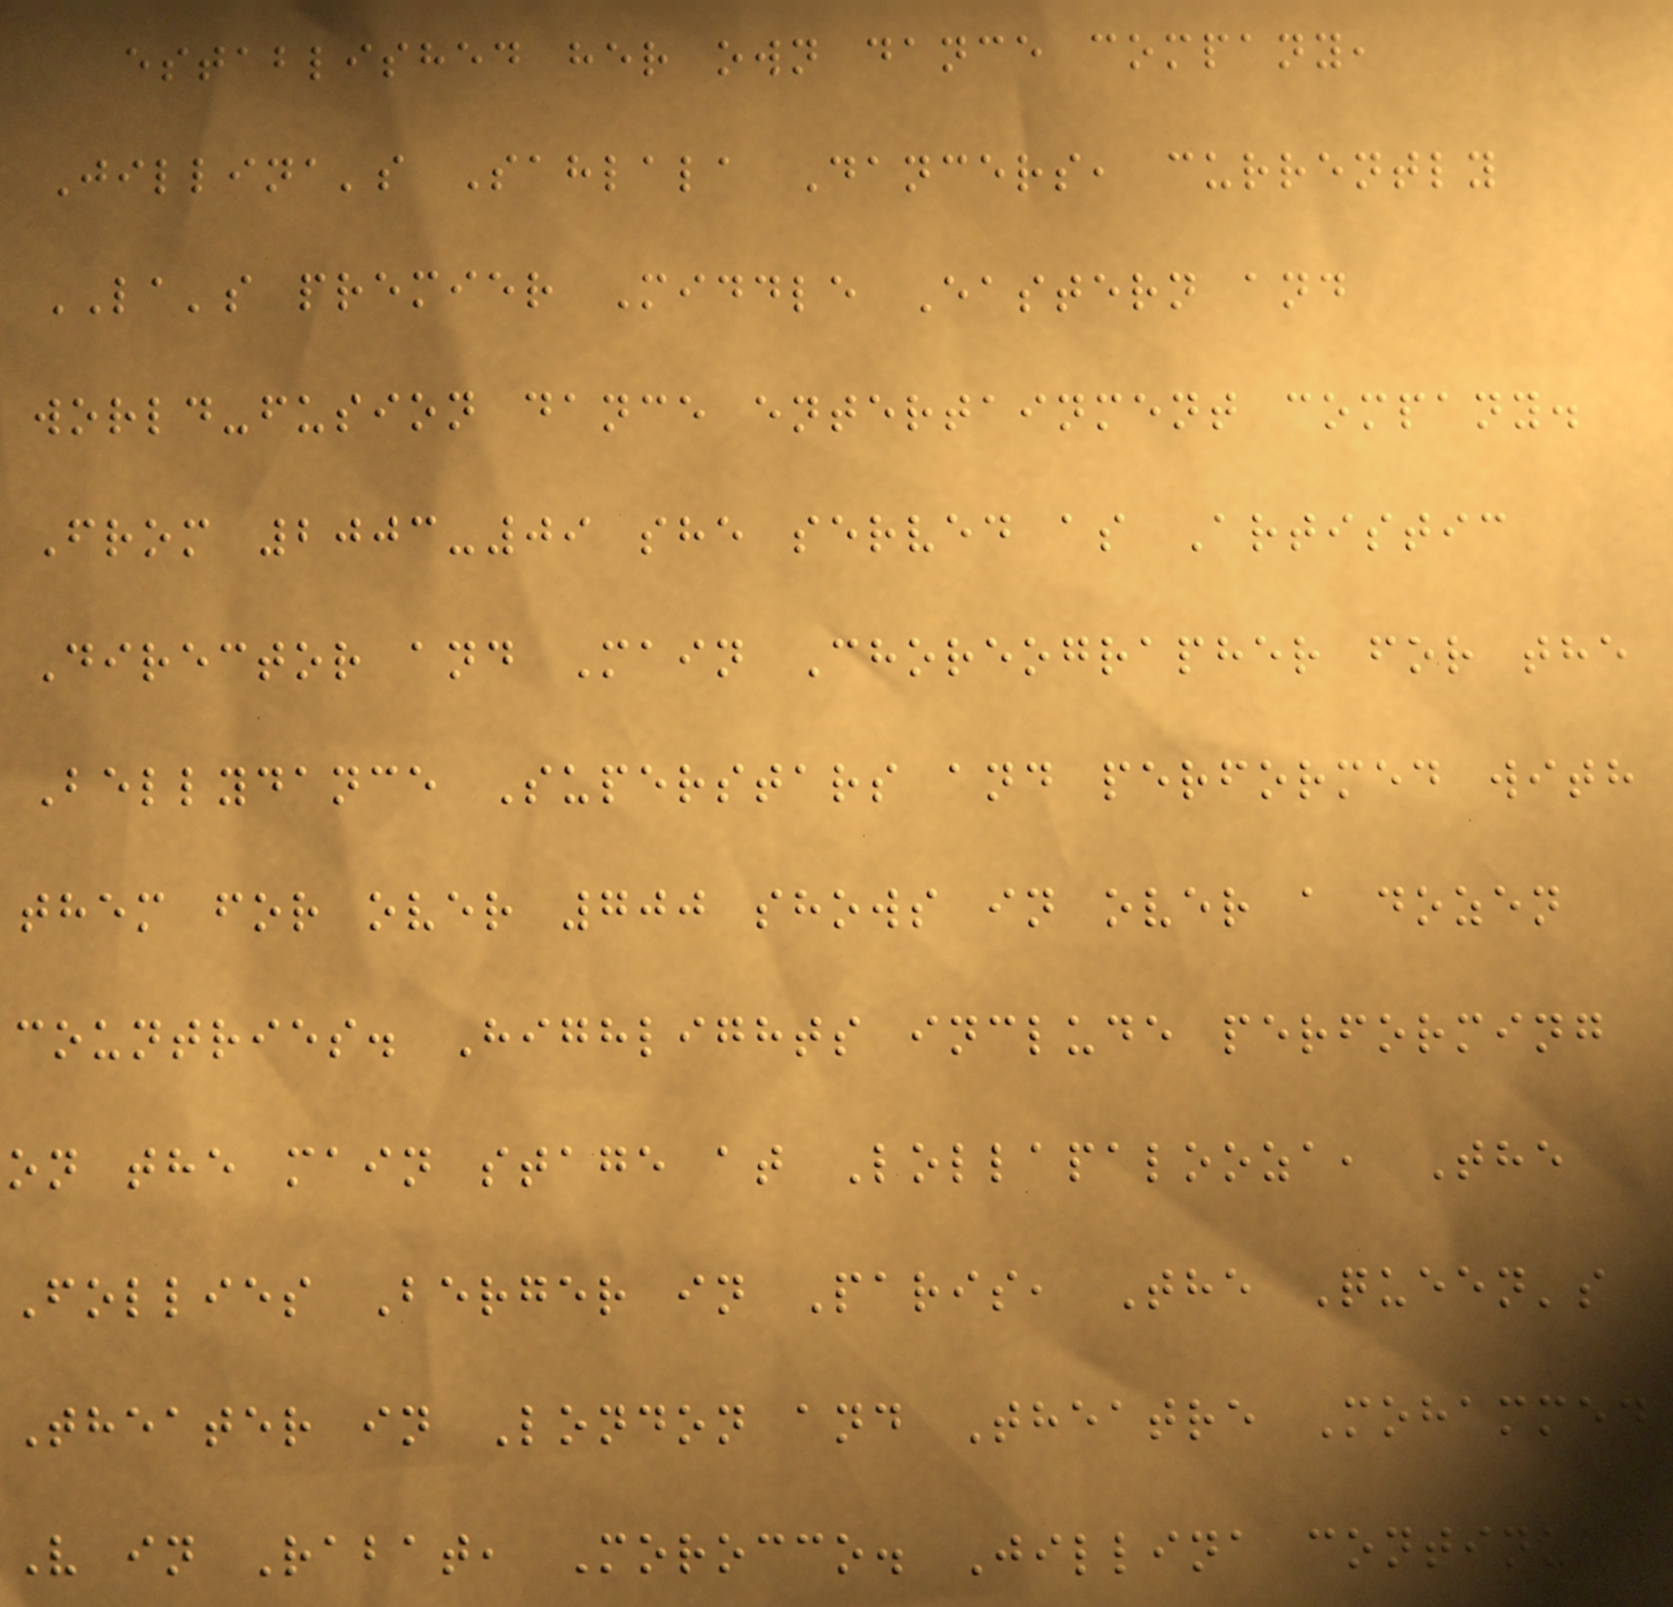established her own dance company,
Jillina's Sahlala Dancers, currently
LA's premier Middle Eastern and
world-fusion dance entertainment company.
From 2003-09 she served as Artistic
Director and Main Choreographer for the
Bellydance Superstars and performed with
them for over 700 shows in over a dozen
countries. Highlights include performing
on the main stage at Lollapalooza, The
Follies Berger in Paris, The Queen's
Theater in London and Theatre Mohammed
V in Rabat, Morocco. Jillina continued
